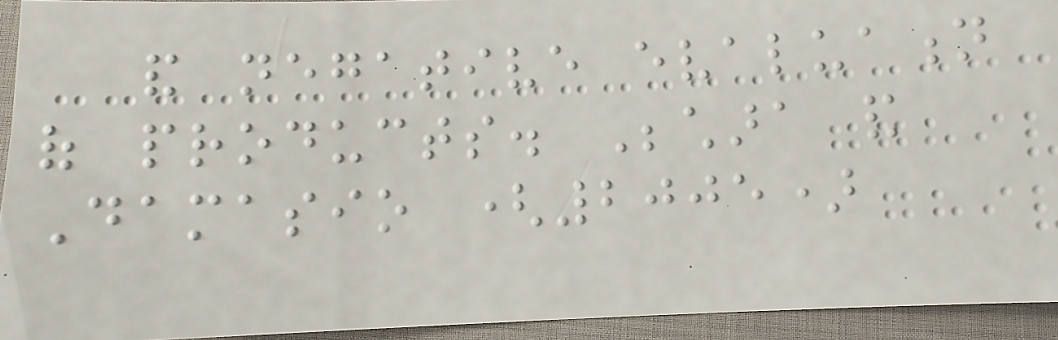and negative evaluation
of products. Bechara and
Damasio (2005)
